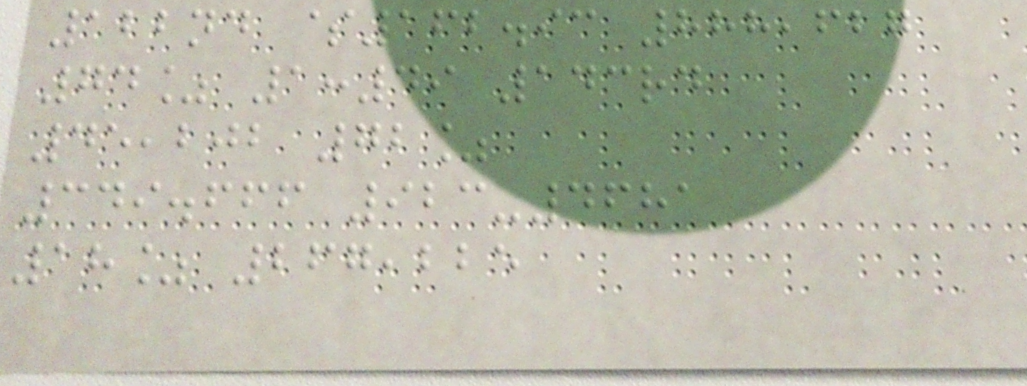122nd $162.93 888,627
74% 1:49 143rd
45,202 72%
349.666 923-4681
18% 267,225
